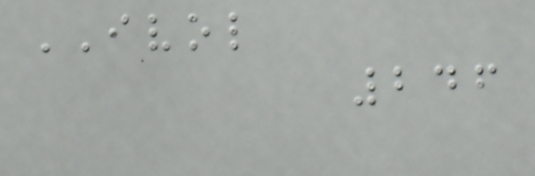IVOL
246
